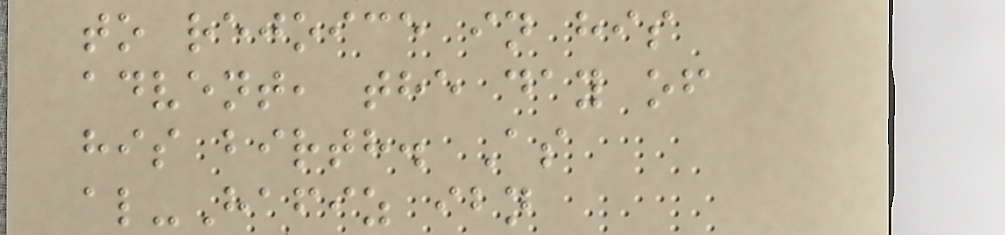to rejoice in his
advent, the day of
his birth. As
al-Hafiz ibn
